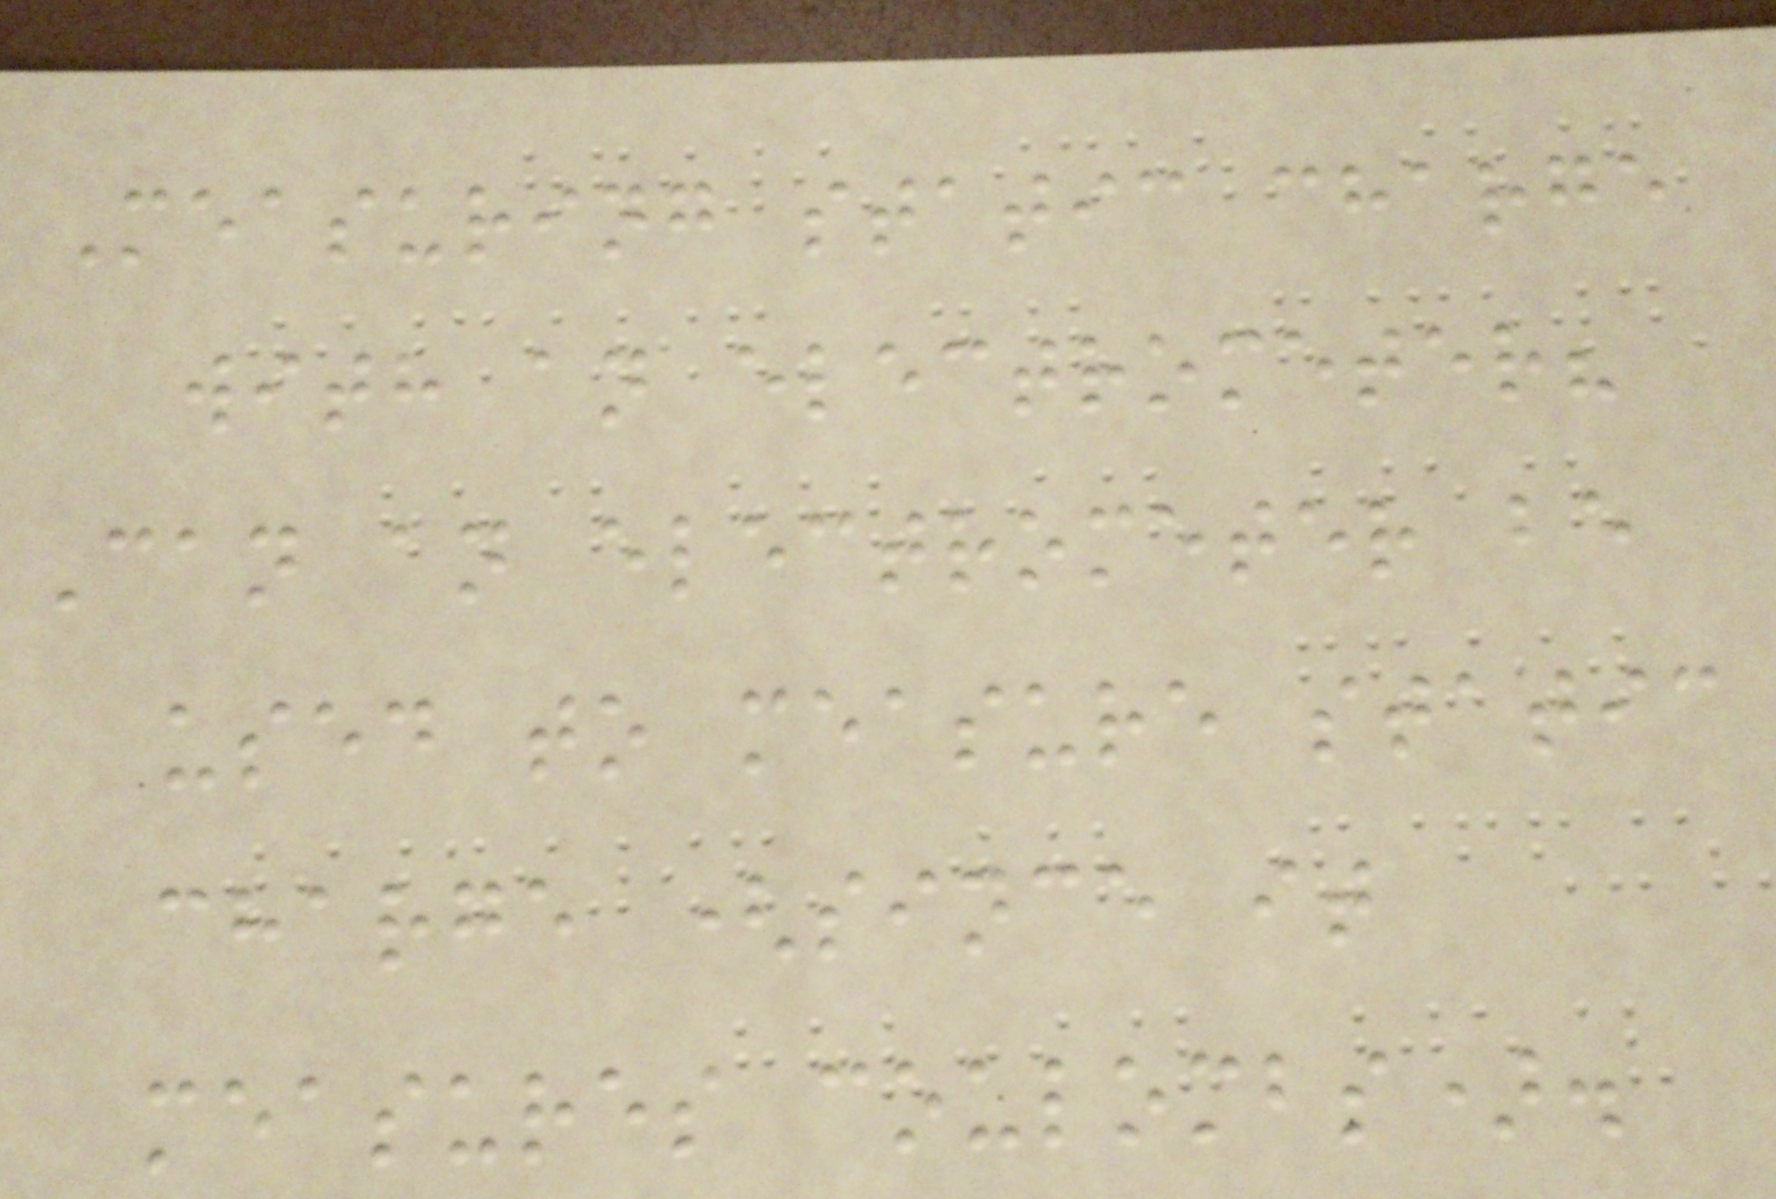Measuring static charge
with an electrometer?
Can an electrometer be
used to measure static
charge (since it
measures coulombs).
